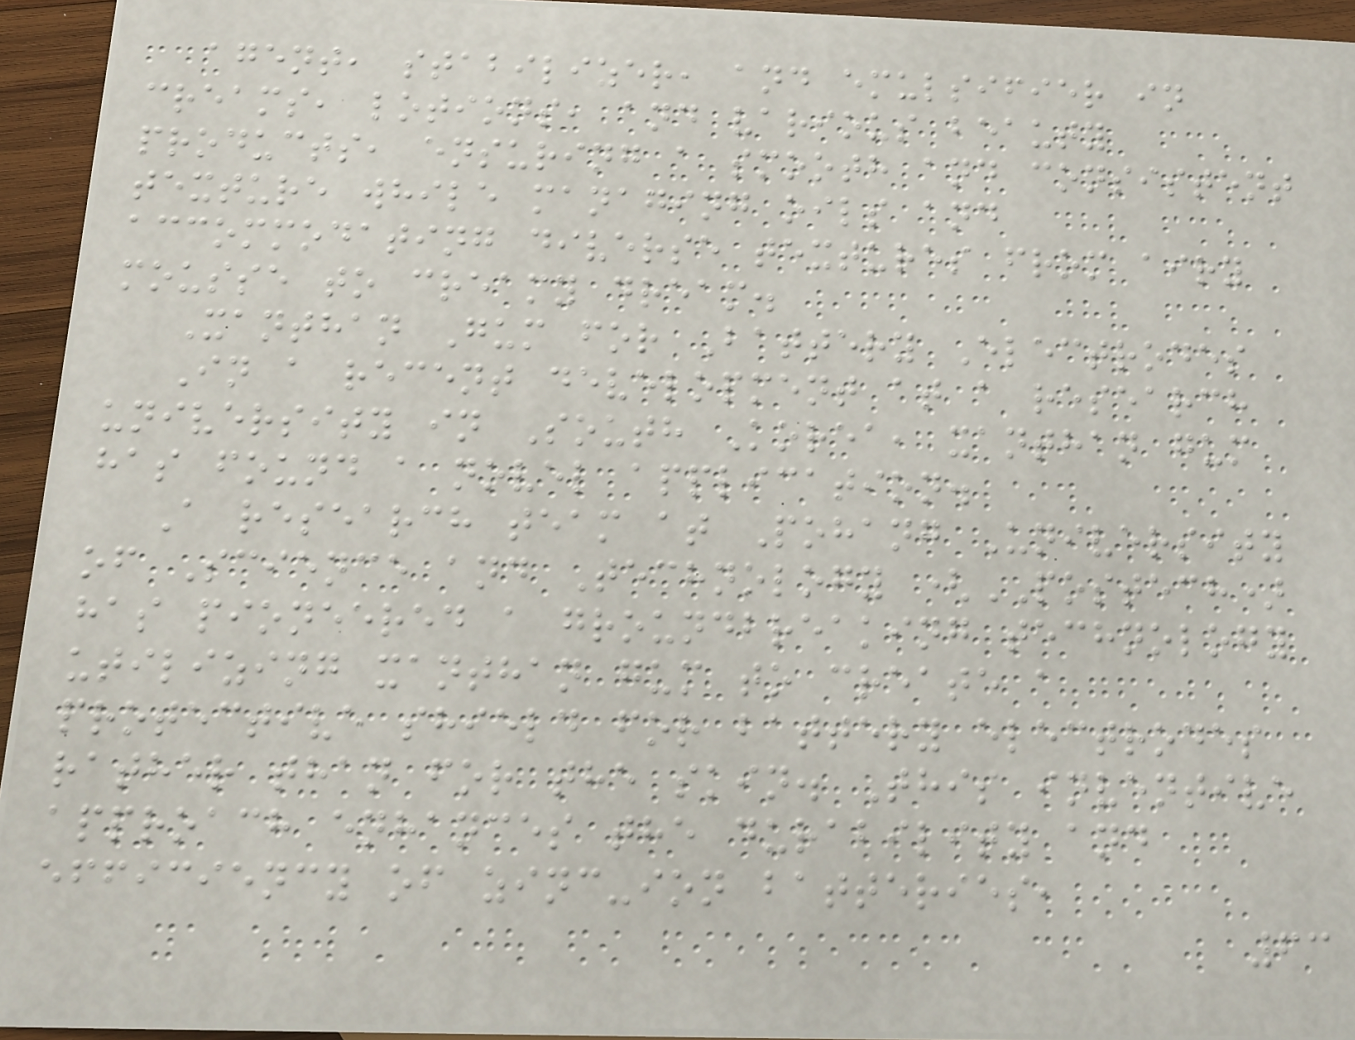agent, stabilizer, and emulsifier in
creams, lotions, and various beauty
products, ensuring a smooth and consistent
texture while managing oils and
accommodating diverse textures from airy
mousse to creamy dream.
Xanthan Gum for Battery Electrodes
In a recent development at a research
university in South Korea, xanthan gum
has found a novel application.
A research team at Pohang University
of Science and Technology (POSTECH)
has pioneered a groundbreaking technology
utilizing xanthan gum to create a
protective shield for battery electrodes
rather than for the skin. This inventive
approach enhances the durability and
efficiency of zinc-ion batteries,
63
